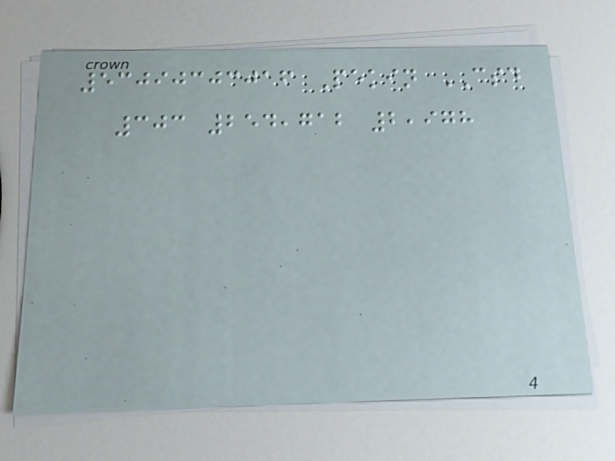53090303016 Pekin CSD
303 254,712 2,978
